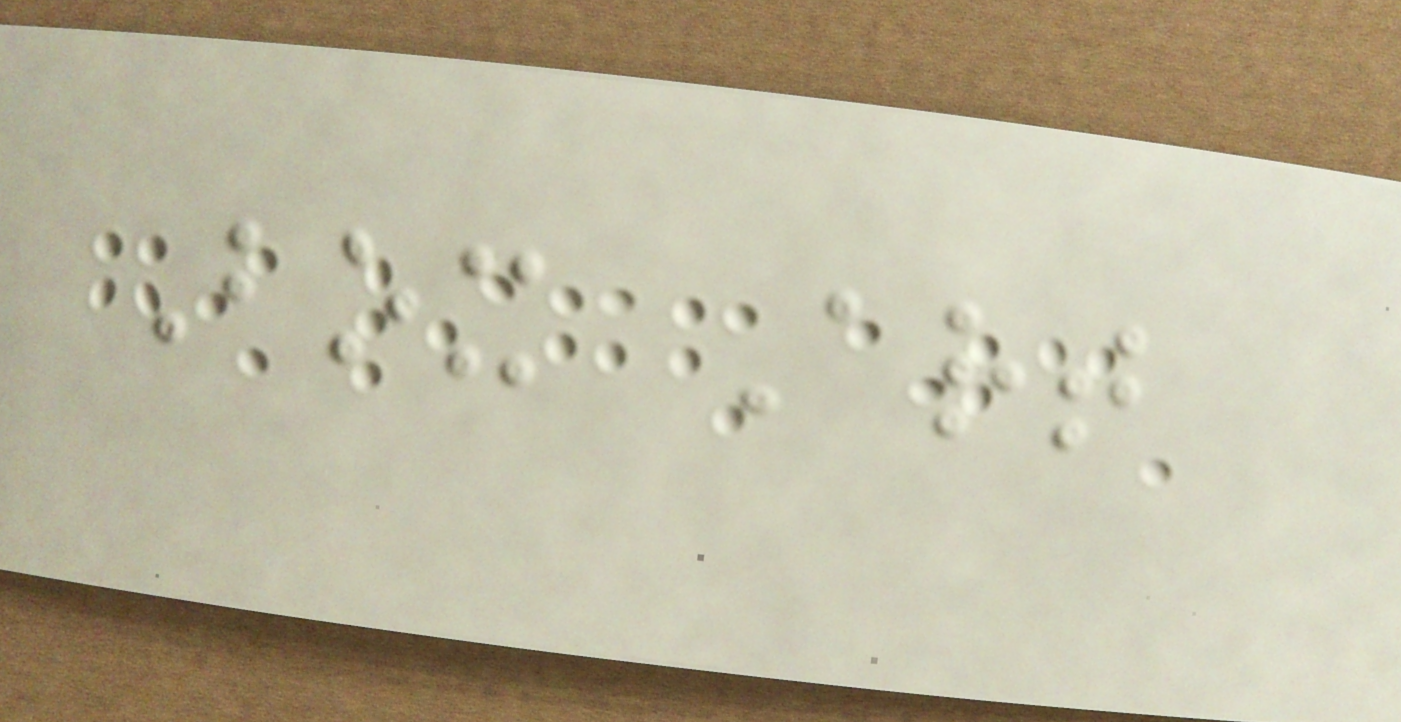Box Art
